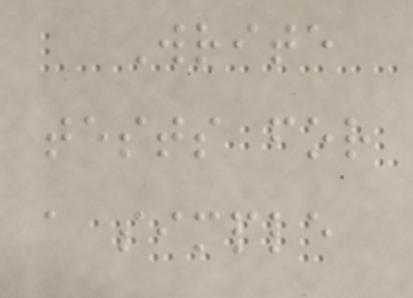Write
tests for
a simple
